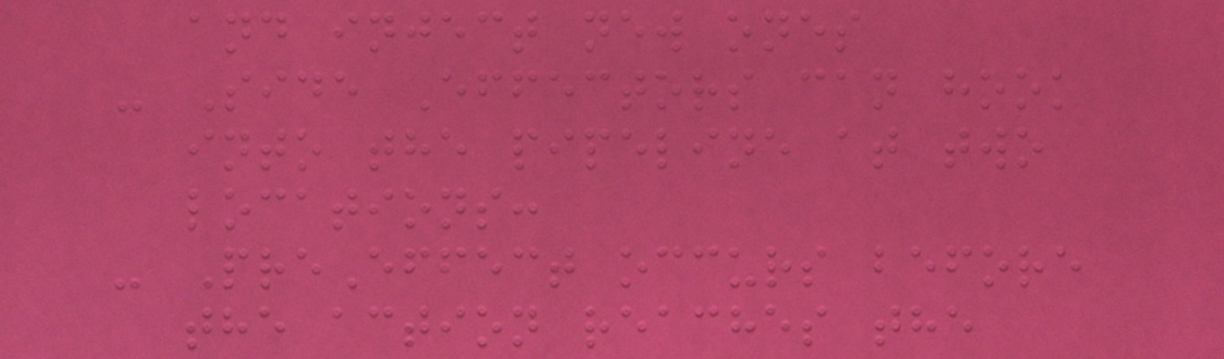and inject new ones
- Side Effectors can hook
into the pipeline at two
locations:
- PreEffect occurs before
the action reaches the
